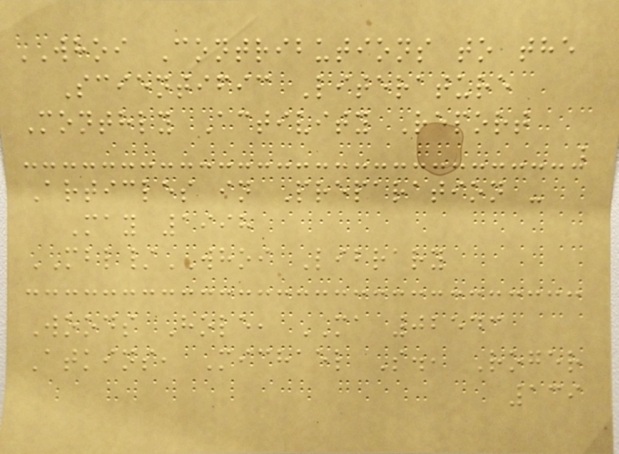WHOI Contributions to the
Scientific Literature
Monthly Activity Report
Articles in Preparation -
May 1998
MBL/WHOI Library
Woods Hole, MA 02543
Atkins, Michael S., Roger
139
